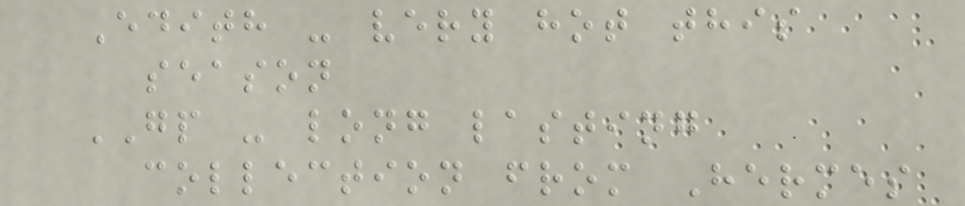Edith - very hot this
season
GP - long lasting
collection from Hermes
